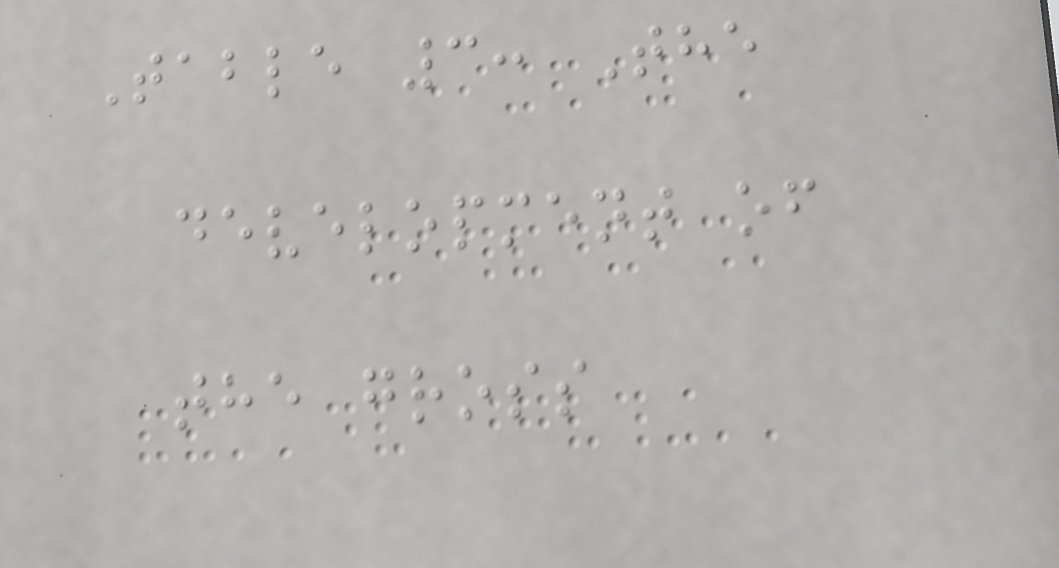Table 3: The
development of
the gross
